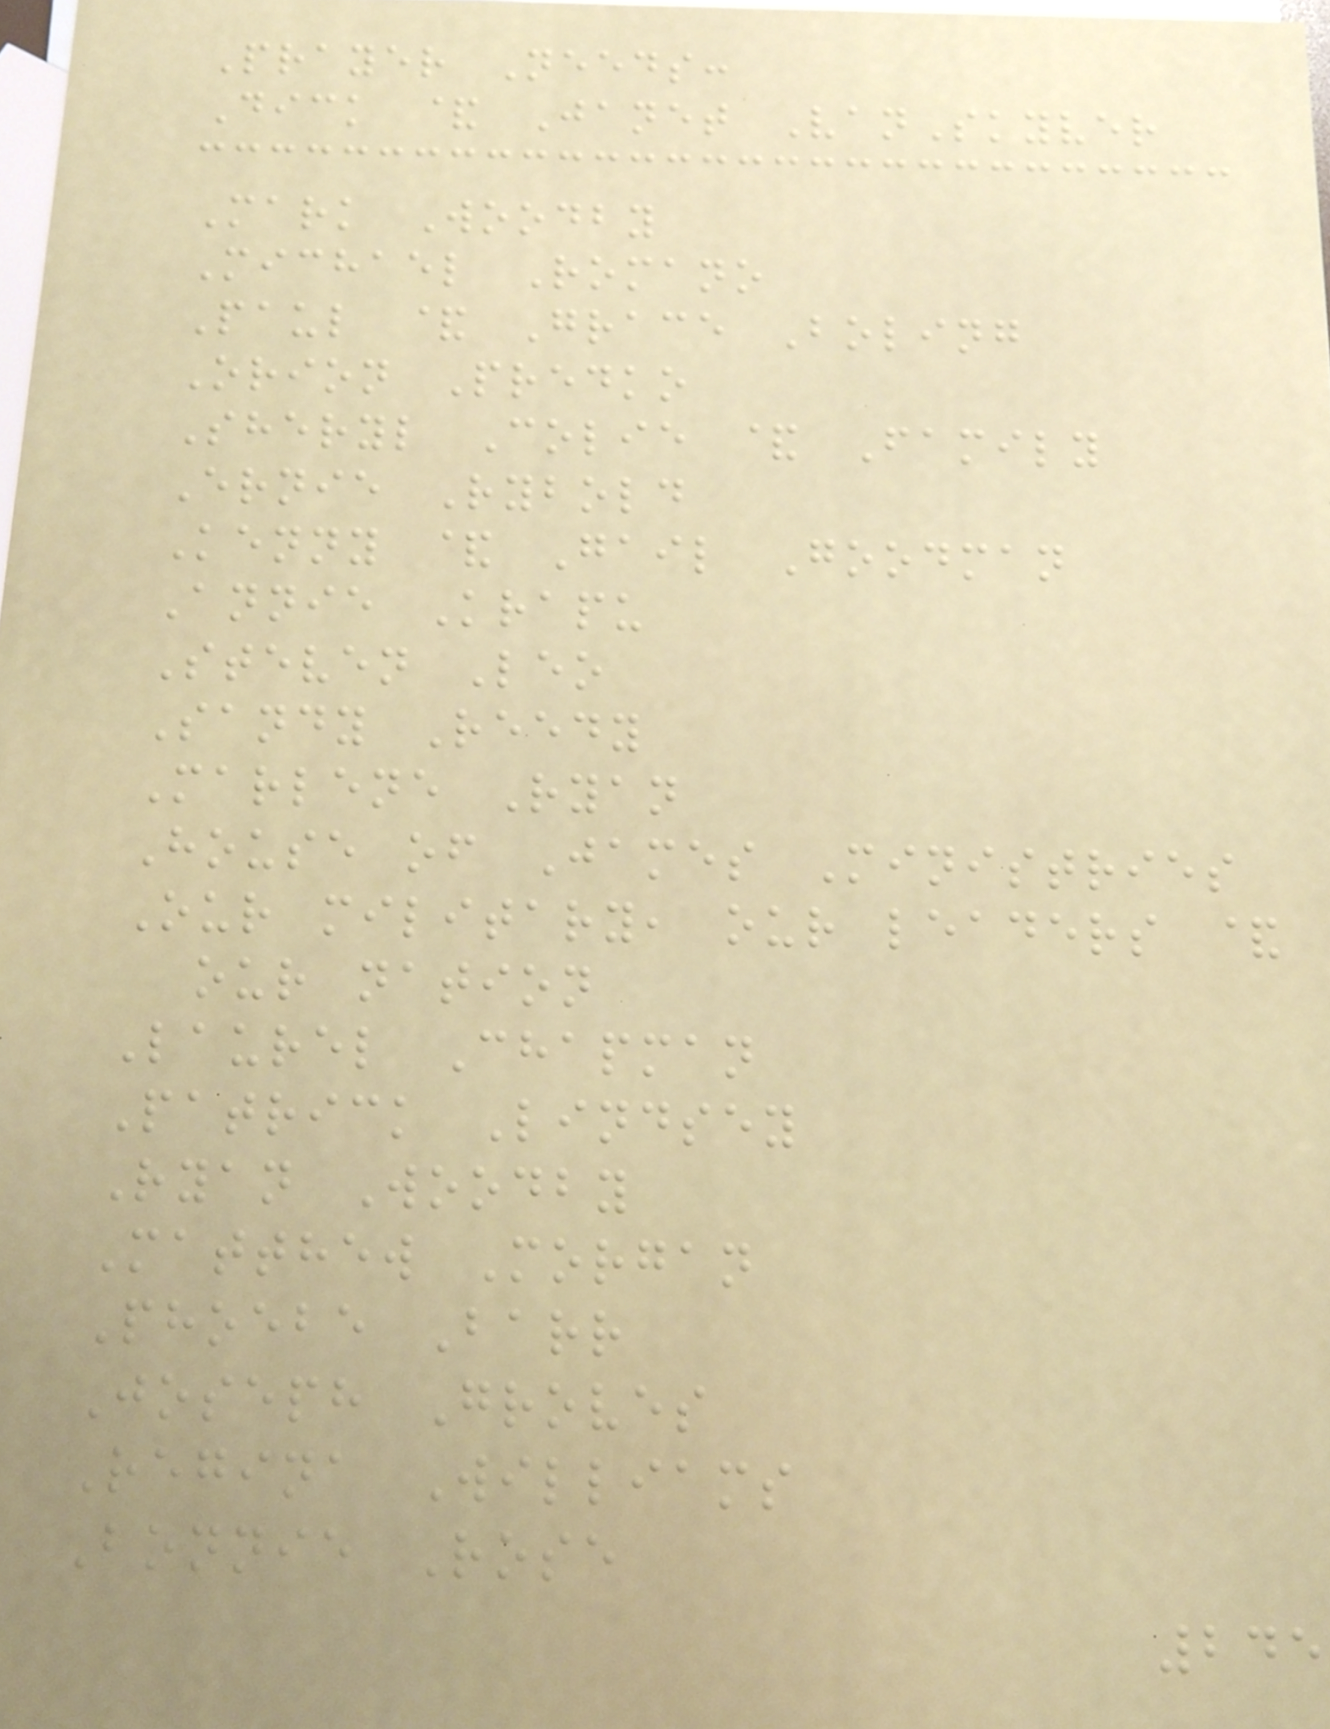Prayer Needs:
Dick & Janet VanSkyver
Mark Woodby
Michael Romano
Paul & Grace Boling
Orion Predko
Sheryl Colie & Family
Ernie Rybold
Kenny & Gail Goodman
Annie Krapu
Steven Leo
Sandy Reedy
Marlene Ryan
House of James Ministries
Our military, our leaders &
our nation
Laurel Chapman
Patrick Lindsey
Ryan Woodby
Matthew Morgan
Phoebe Barr
Joseph Groves
Regina Williams
Bonnie Rose
245
